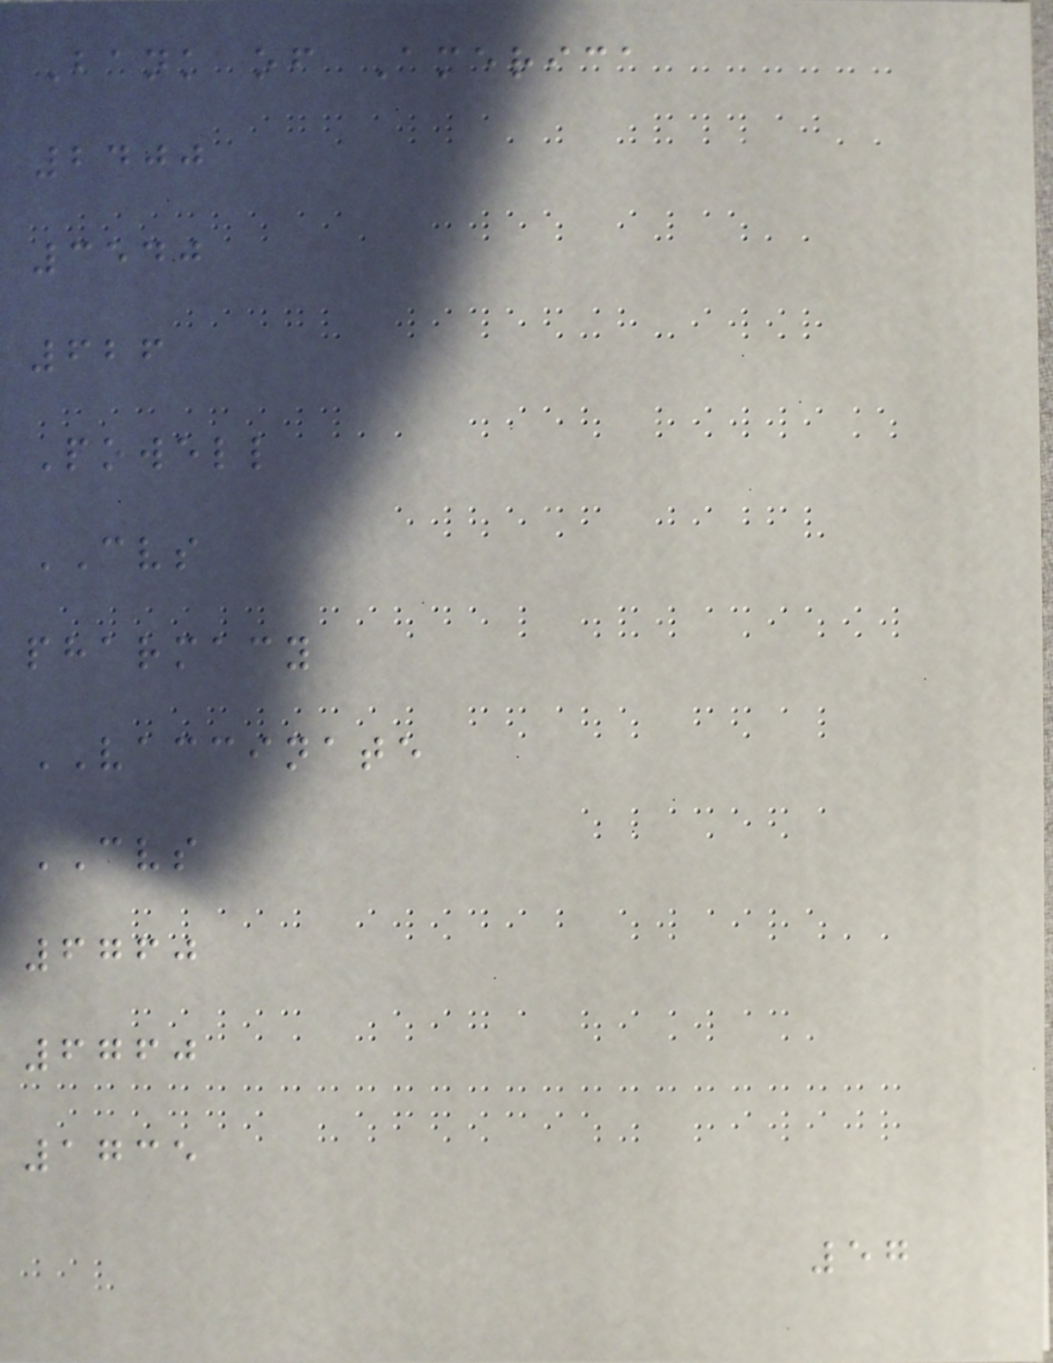Bank of America
2400
3540
626
Powell
CVS
pharmacy
VACCINATE
CVS
6760
6760
1735
57
